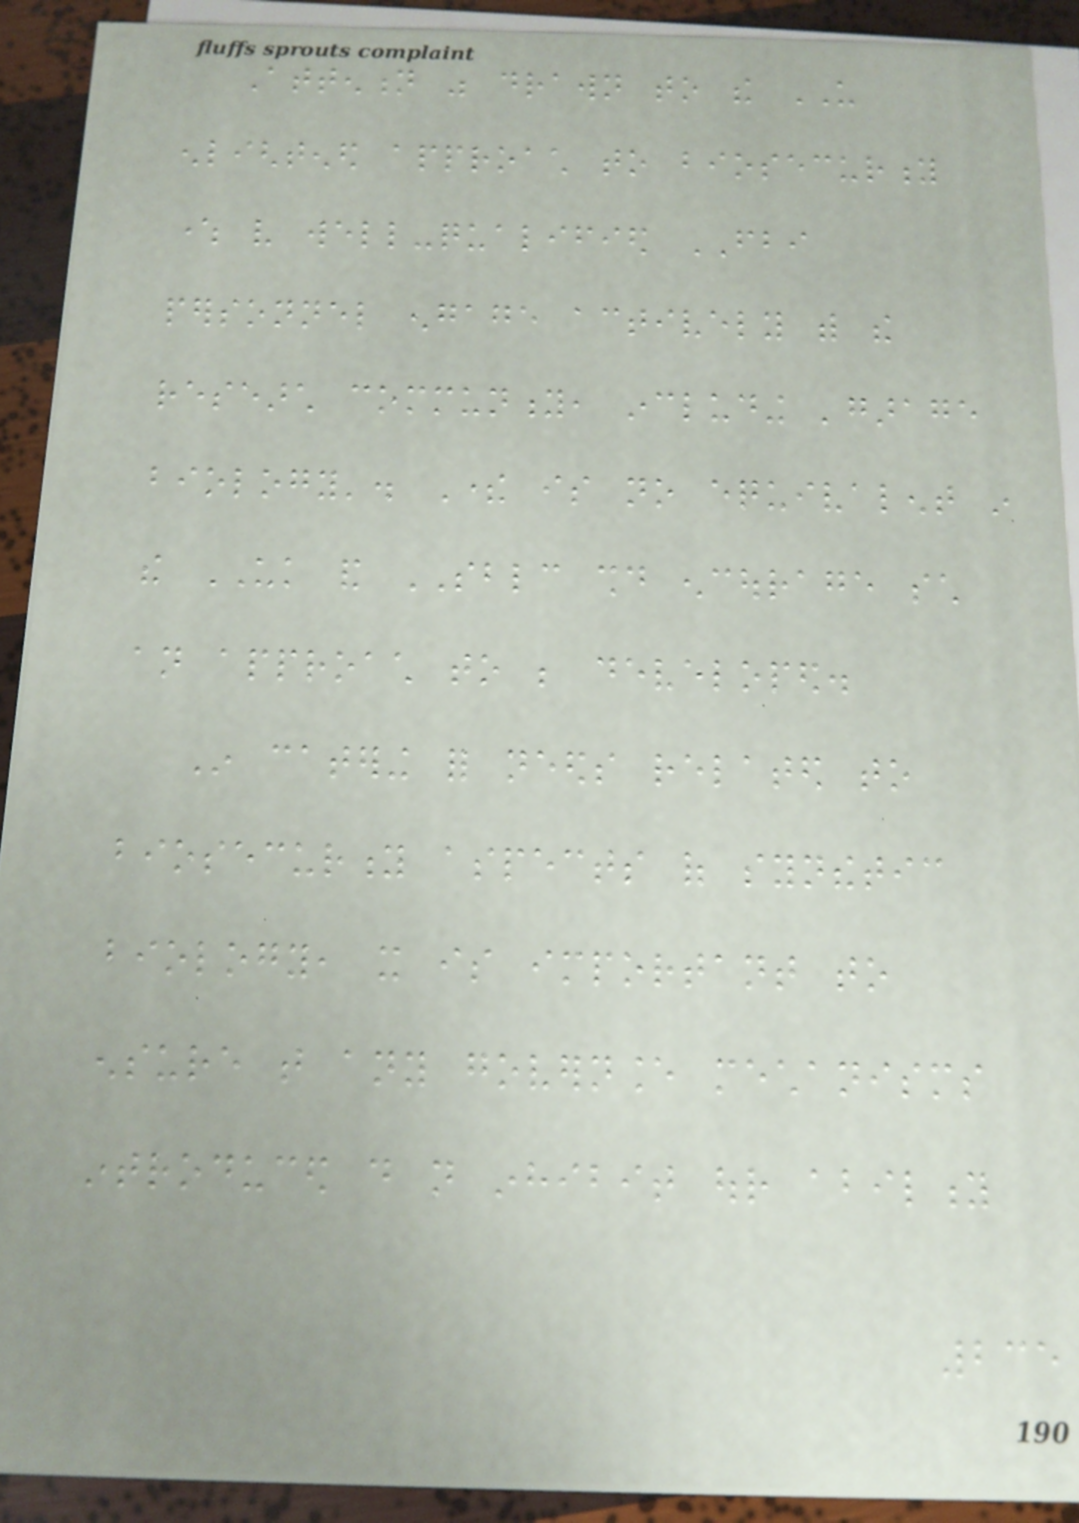Attention was drawn to the US
enlightened approach to biosecurity
where very well-qualified FBI
personnel engage actively with the
research community, including 'garage
biology'. There is no equivalent in
the UK and SBLC should encourage such
an approach to be developed.
In catering for needs related to
biosecurity aspects of synthetic
biology, it is important to
ensure that any governance mechanisms
introduced do not inhibit our ability
235
